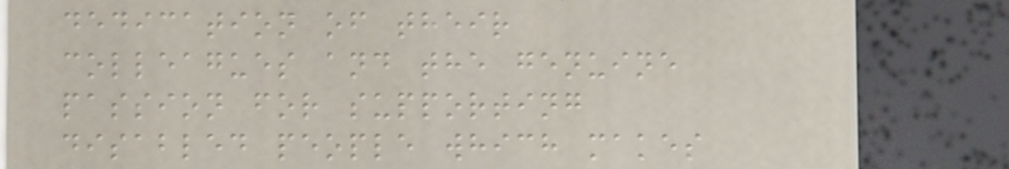dedication of their
colleagues and the genuine
passion for supporting
disabled people which makes
